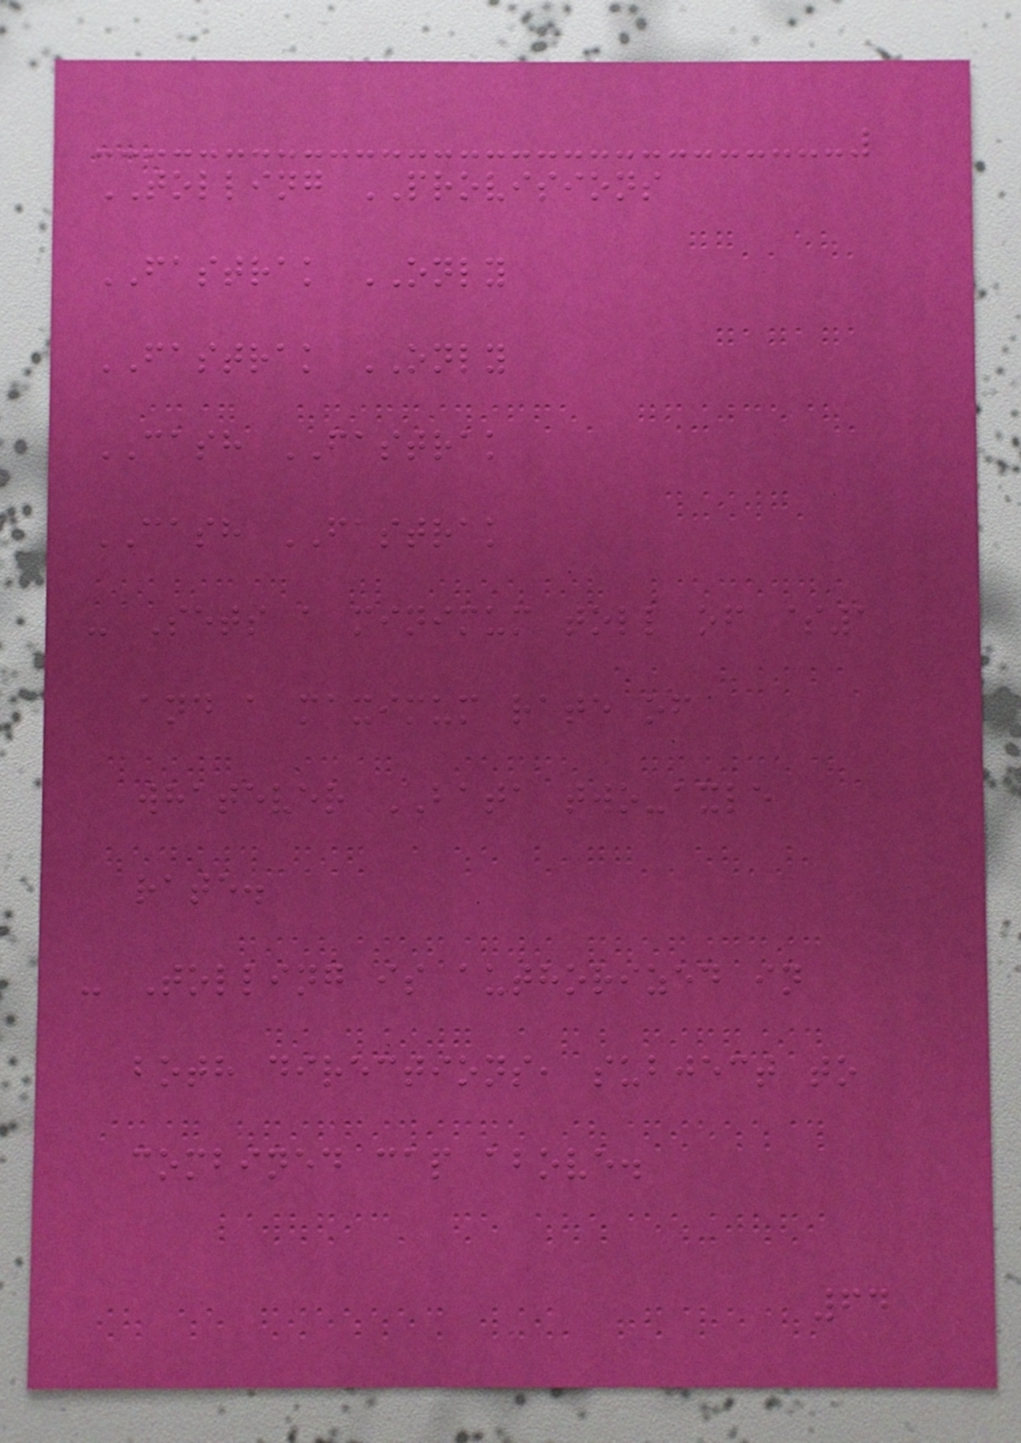TOLLING PROVISIONS
FASTRAK ONLY
FASTRAK ONLY
CASH FASTRAK
CASH FASTRAK
- Sets a minimum toll of $1
and a maximum rate of
whatever BATA two-axle
rate.
- Tolling is authorized in
both directions, subject to
combined cap above.
64
